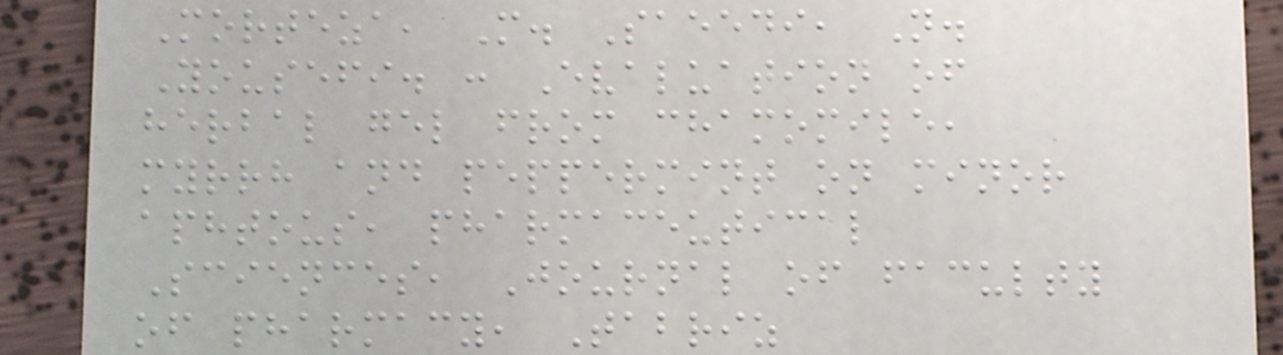Morteza, M. Saeedi, N.
Yousefi. : Evaluation of
herbal gel from chamomile,
myrrh and peppermint on minor
aphtous, pharmaceutical
Sciences, Journal of faculty
of pharmacy, Tabriz
